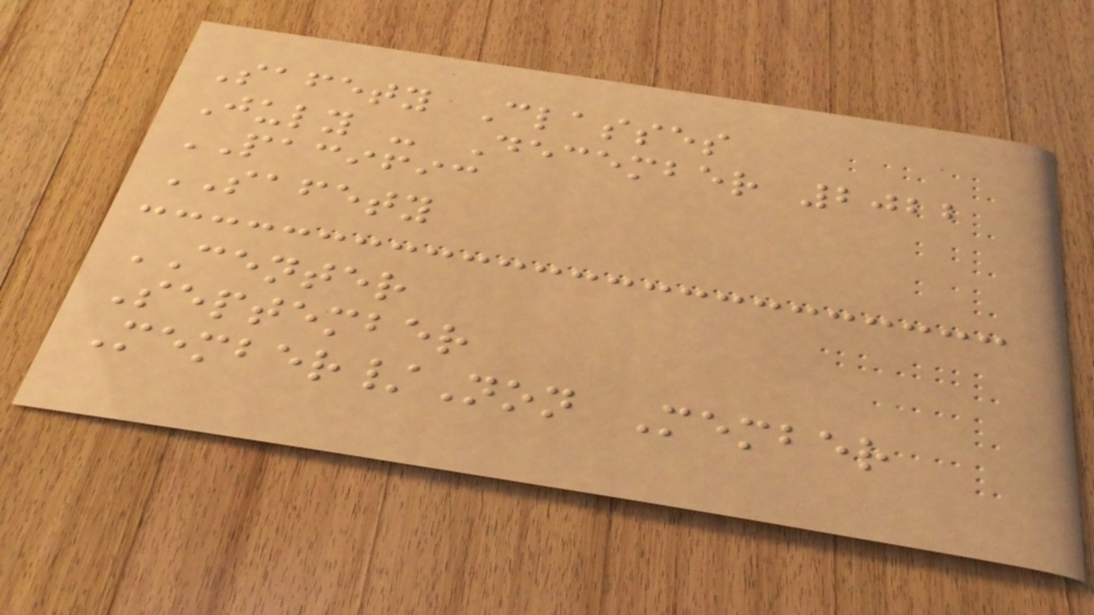Safety Classes
July - December 2022
PACIFIC
SAFETY
CENTER
September
Member/Non Member
